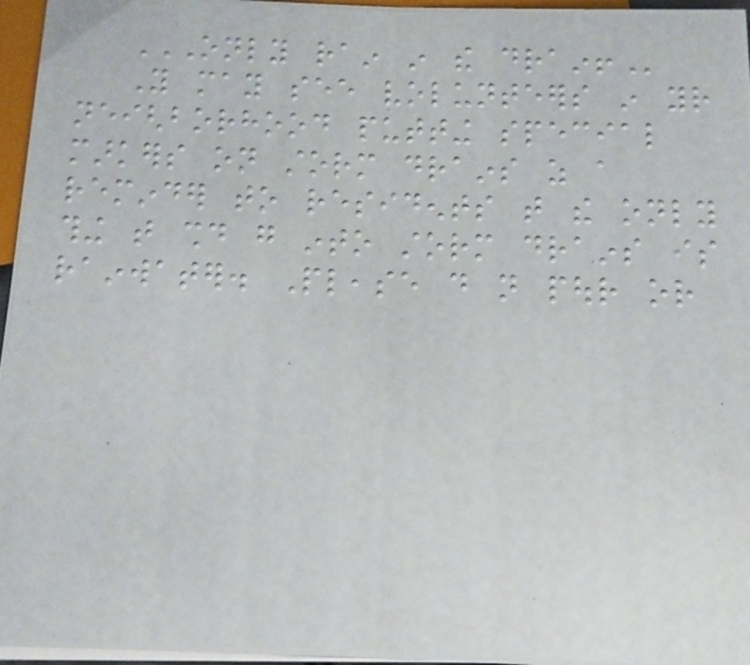ONLY RAIN IN THE DRAIN!
You may see volunteers in your
neighborhood putting special
markers on storm drains as a
reminder to residents that the only
thing that should go into storm drains is
rainwater. Please do not pour or
